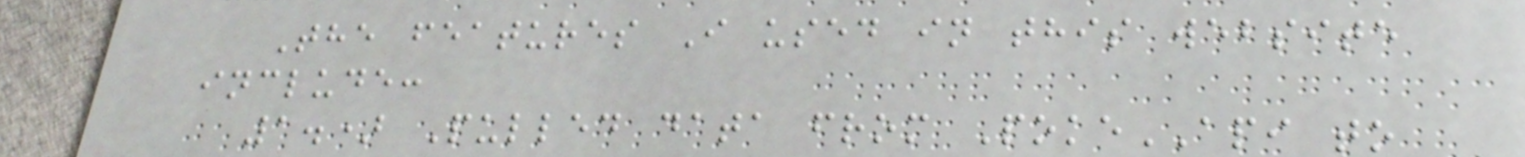The features I used in this website
include:
1.) Pulled data from PokeAPI to
